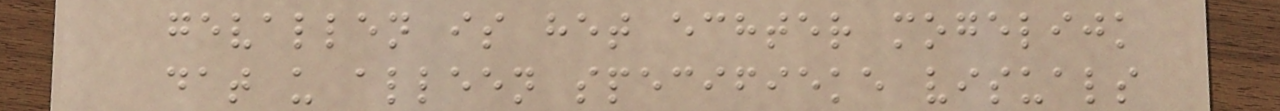gevallen is het echter mogelijk
dat u alleen specifieke visuals
